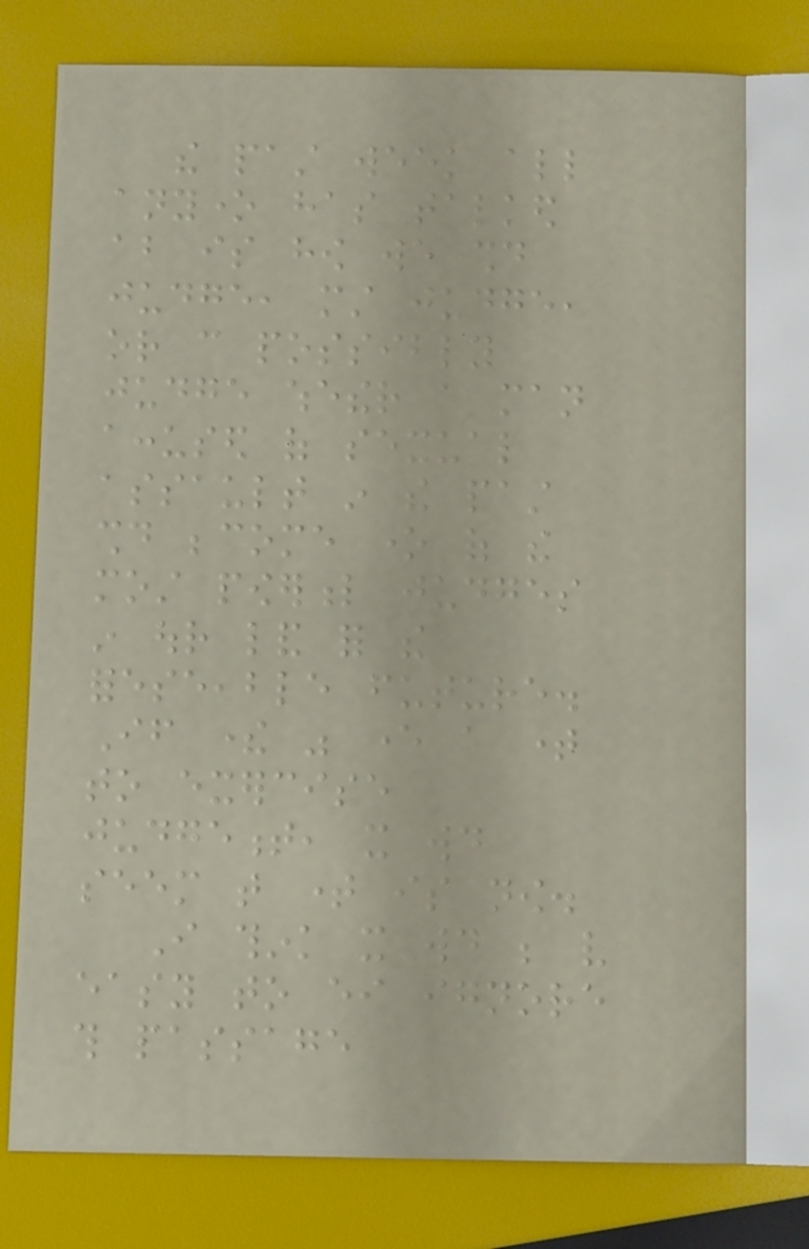the past week all
anyone has talked
about is how we should
judge, must judge,
or can possibly
judge whether a man
accused of sexual
assault in the past
should become one of the
most powerful judges
in our land for the
foreseeable future.
If there was ever a time
to exercise
judgement, it would
seem that time is now.
I think it would be very
easy to either ignore
this passage
